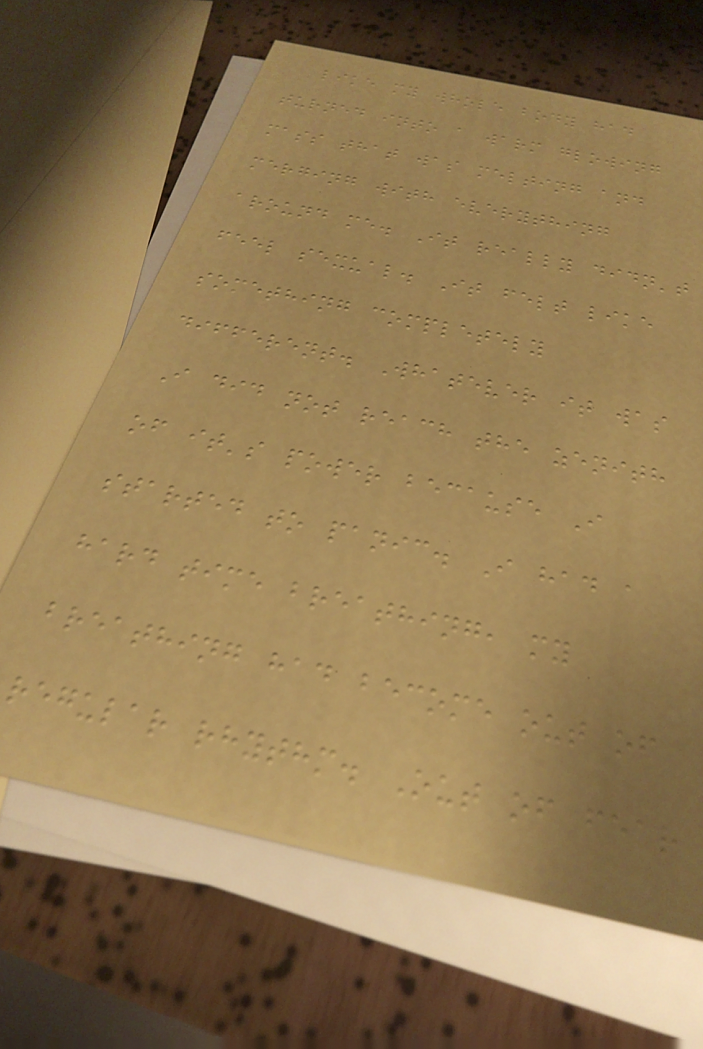like my whole body had
turned into a warm glowing
mass that was melting and
merging with everything
around me. It really didn't
feel sexual. It felt like
something completely
different. Whatever it was
I did not reach the zenith
of it's power because I
started to panic. I had a
hard time breathing, my
breathing had become out of
regular rhythm. Out of fear
